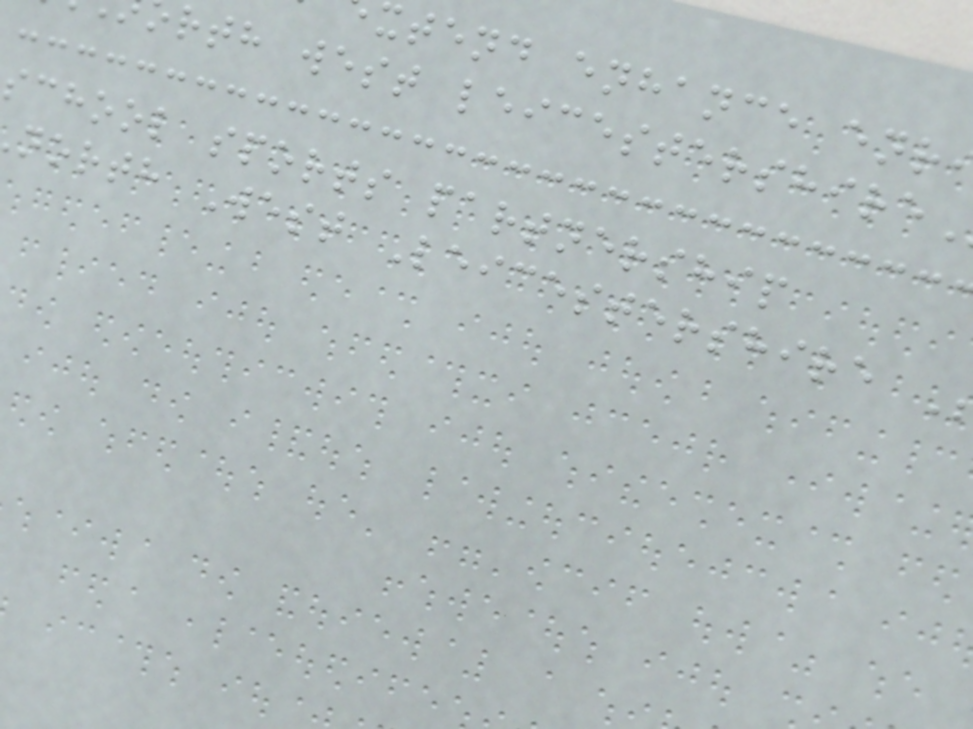xtend enhance
rth west
school sports partnership
north West Leicestershire
